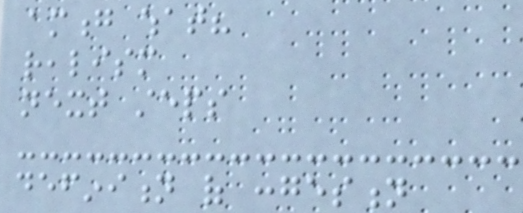among what?
realism
next steps
definition of congestion
